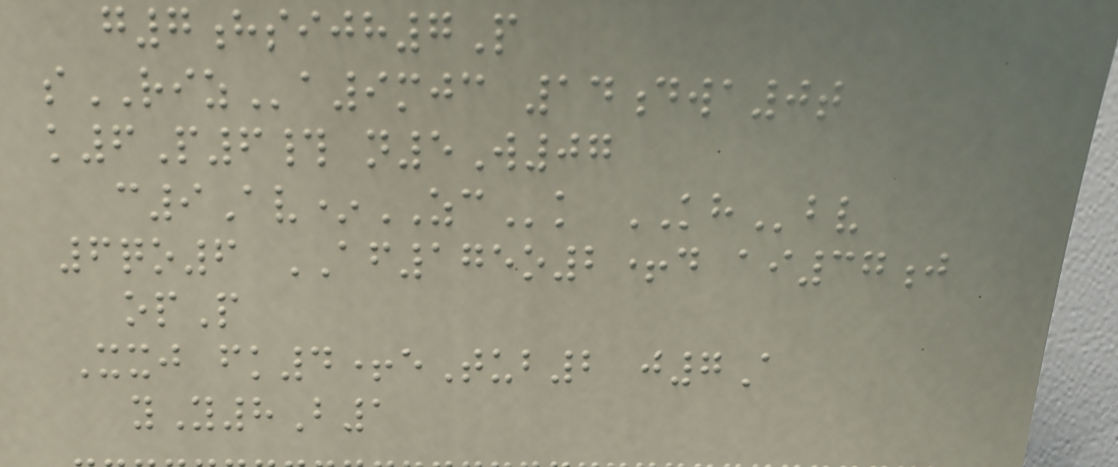g7hsijh7P
sRIZa9mjc 14dwa0t
k6P6# n5W07
c9Av*ZCk KHbv
6qo6 AF175o2+d ai37j
opP
Xxj fk4+eTub2 j7A
yY8B1
